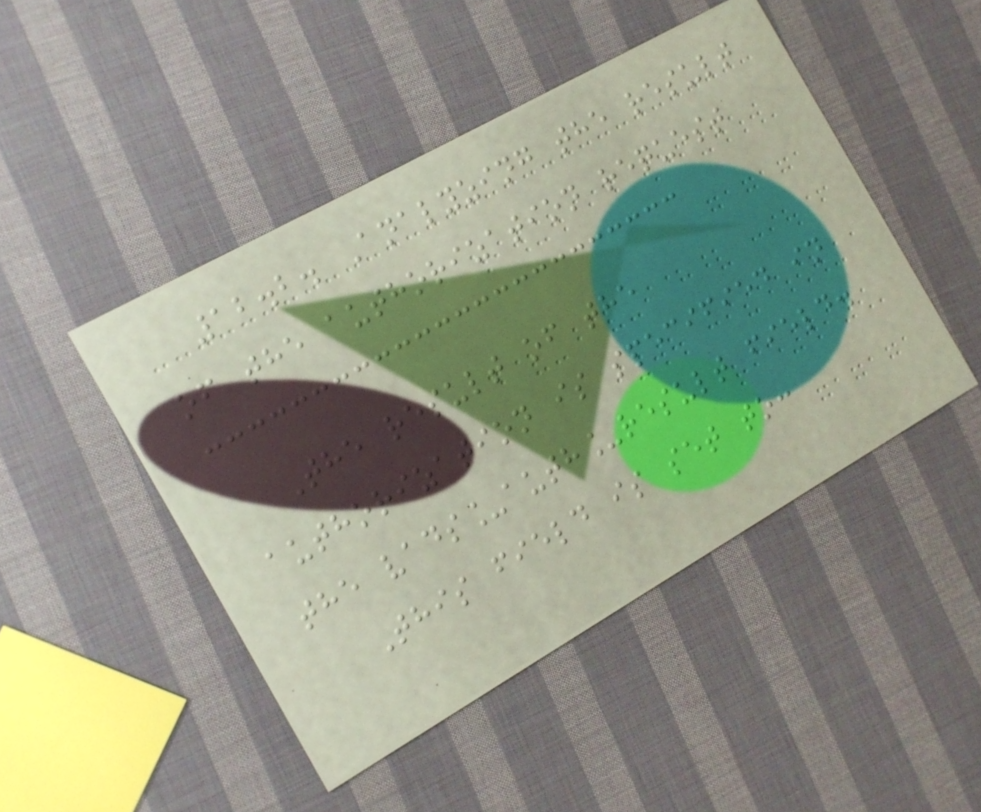12.2. Analyzing the result
of the authorization request
The result of the
authorization is specified in
the vads_auth_result field.
This field is set to:
